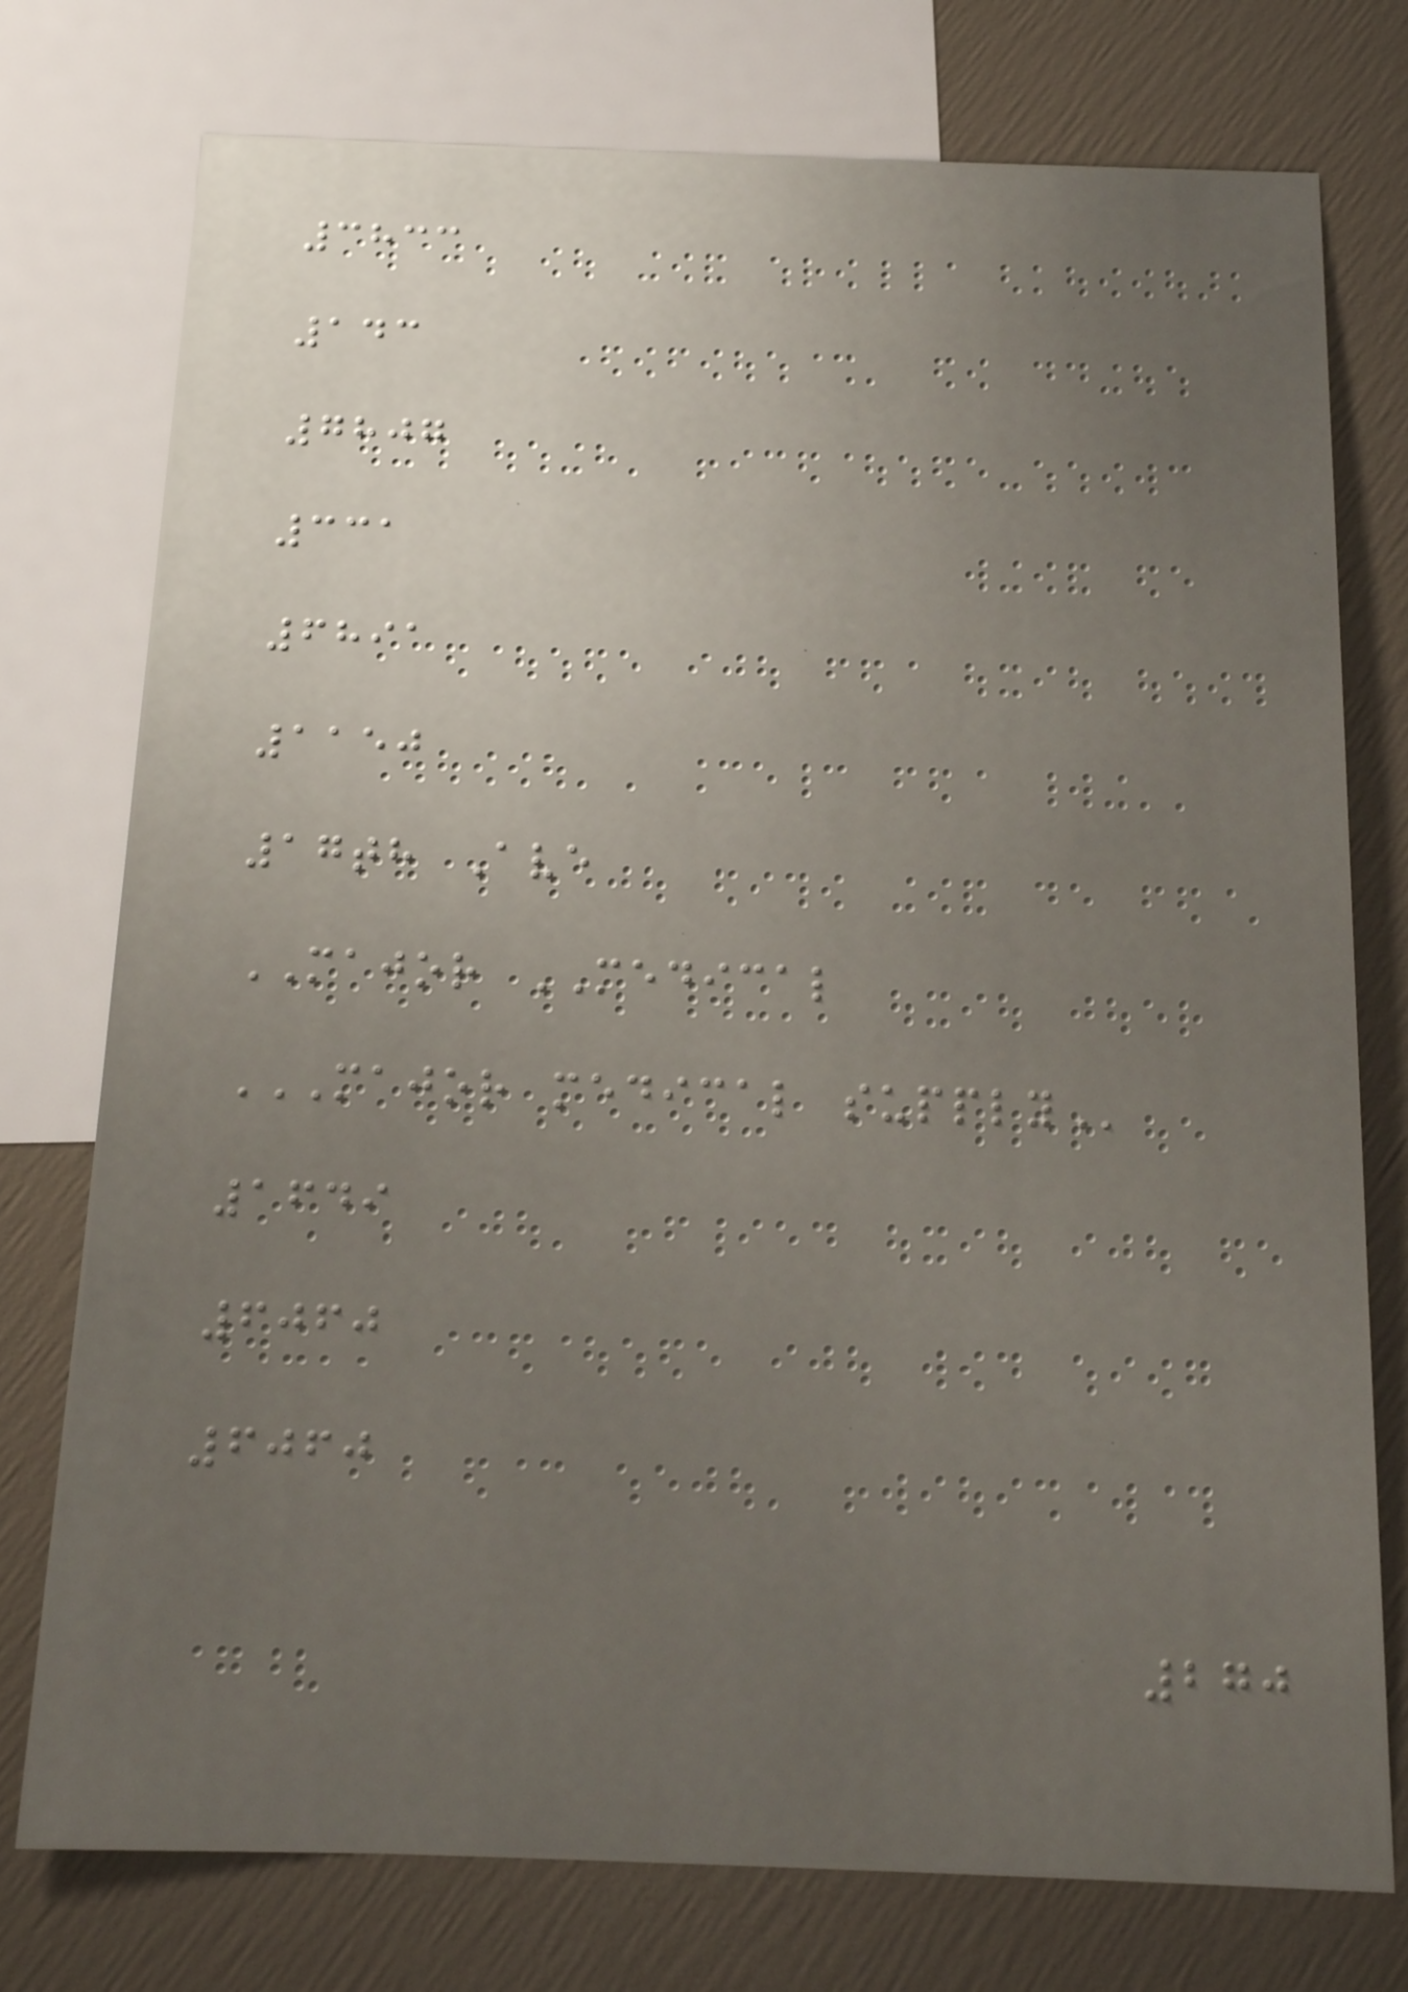3833
143
7807
331
6891
1150
17th Ave
MAJOR MEDICAL
MAJOR MEDICAL SUPPLY
1649
6060
6060
270
